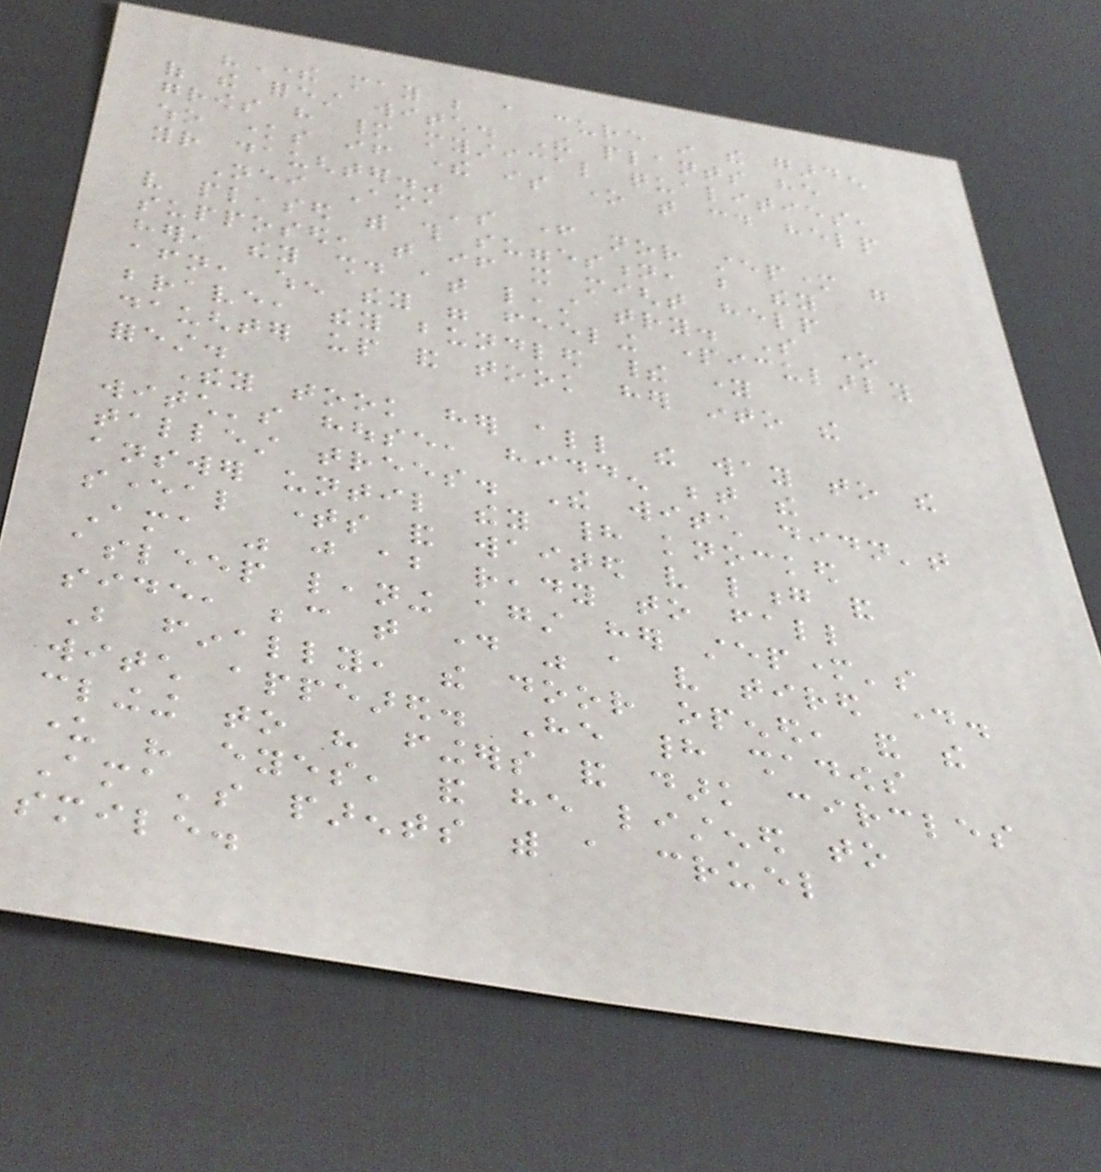"There may be a cure in the garden
of the forest witch. The plants he
grows have many mystical qualities,
who knows if there is one that could help
your daughter."
Neither Ama's father nor stepmother were
very pleased with this suggestion, but they
supposed, that if it might help
her, they should at least try. So one
afternoon, when they were feeling particularly
brave, they bundled their young
daughter up and took her into the
forest.
They took her all the way to the
witch's house, hidden between the
tallest trees. The witch didn't
answer until they had knocked
several times and waited very long and
Ama was just about ready to fall
asleep leaning against her stepmother's
side, because that day was a very tired day.
But finally, the door opened, and the
witch appeared. He had shadows
clinging to his fingers and dark circles
under his eyes, and he listened to
Ama's parents with a cruel
smile.
